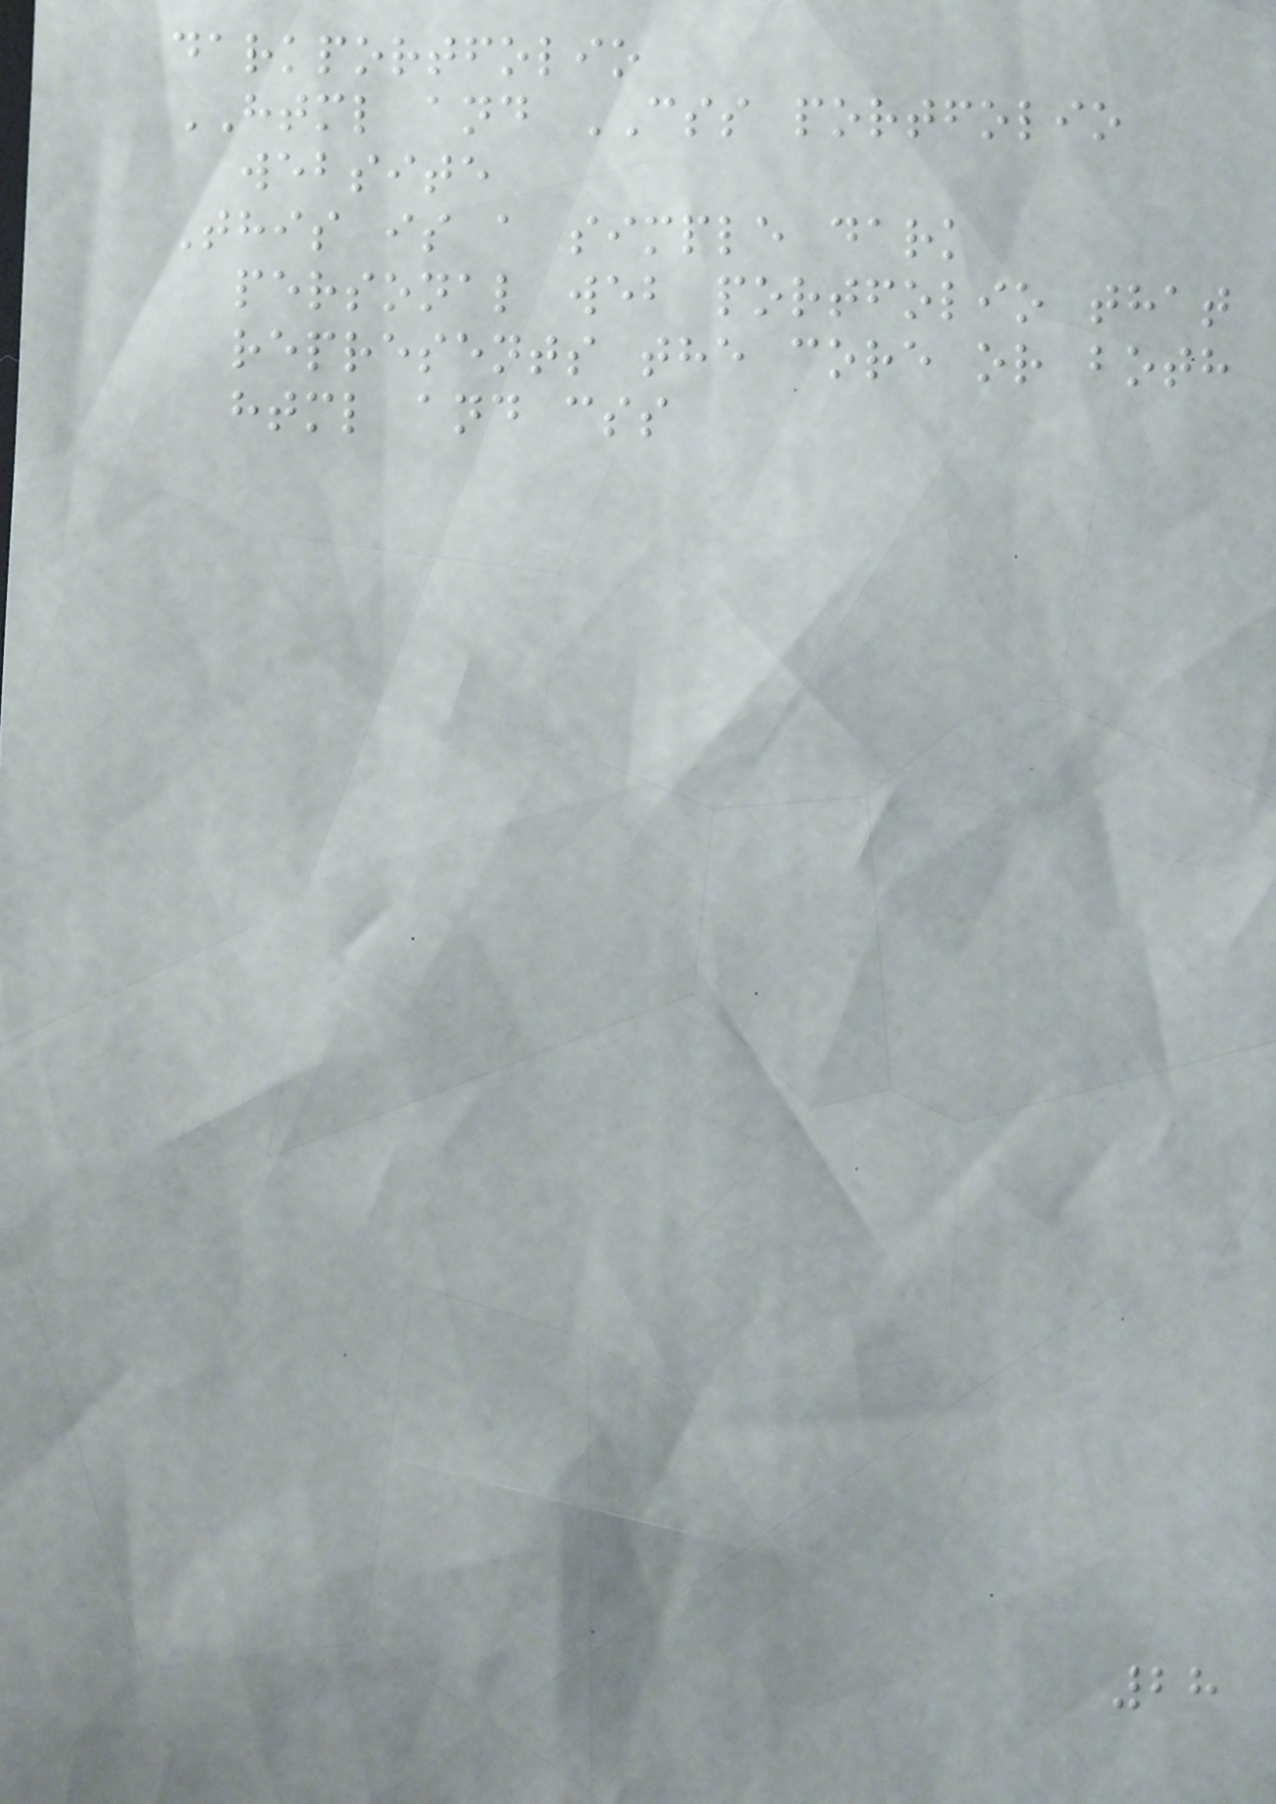darkportfolio
HTML and CSS portfolio
website
This is a simple dark
personal web portfolio that
represents the core or both
html and css
28
